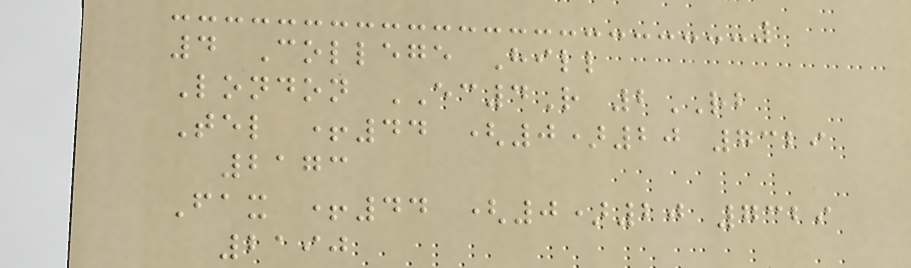4 College Hill
London EC4R 2RB
Tel +44 (0)20 7329
2173
Fax +44 (0)20 7329
2190
